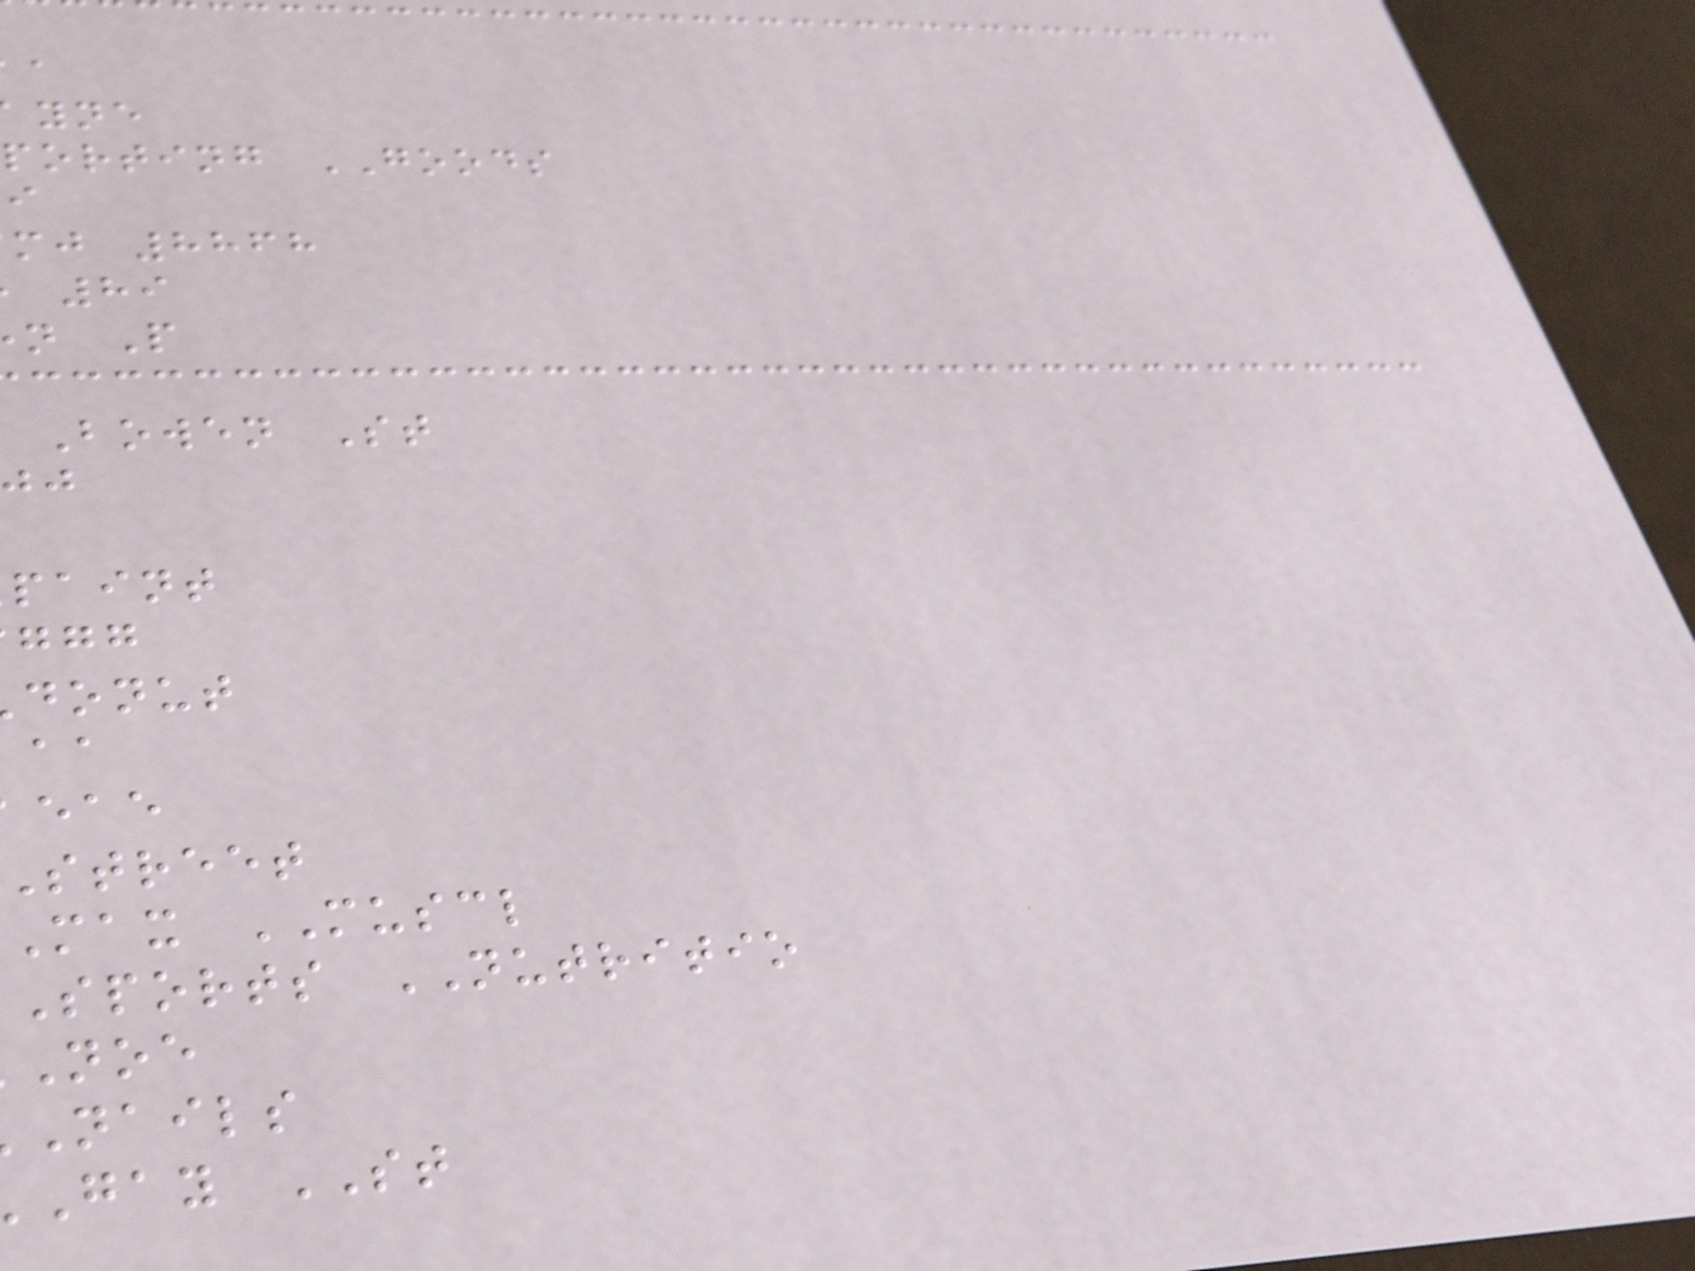porting GOODS
mj 8868
n P
Bowen St
paint
donut
street
max MUSCL
sports NUTRITIO
nails
gay ST
